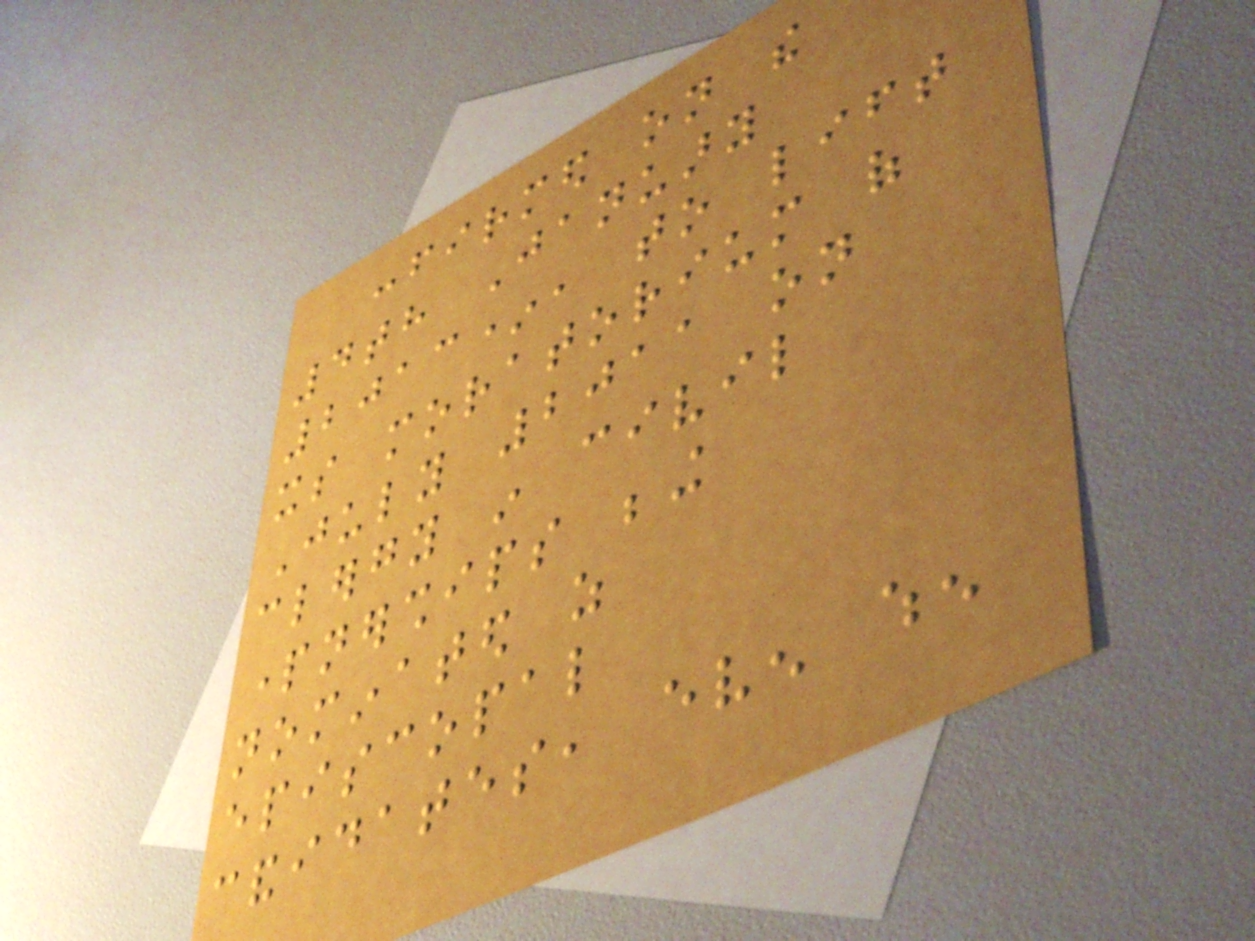confirmed on the
4th January
2013*, to lift
its moratorium of
July 2011 on
clergy in civil
partnerships being
nominated as
episcopal
candidates, even when
